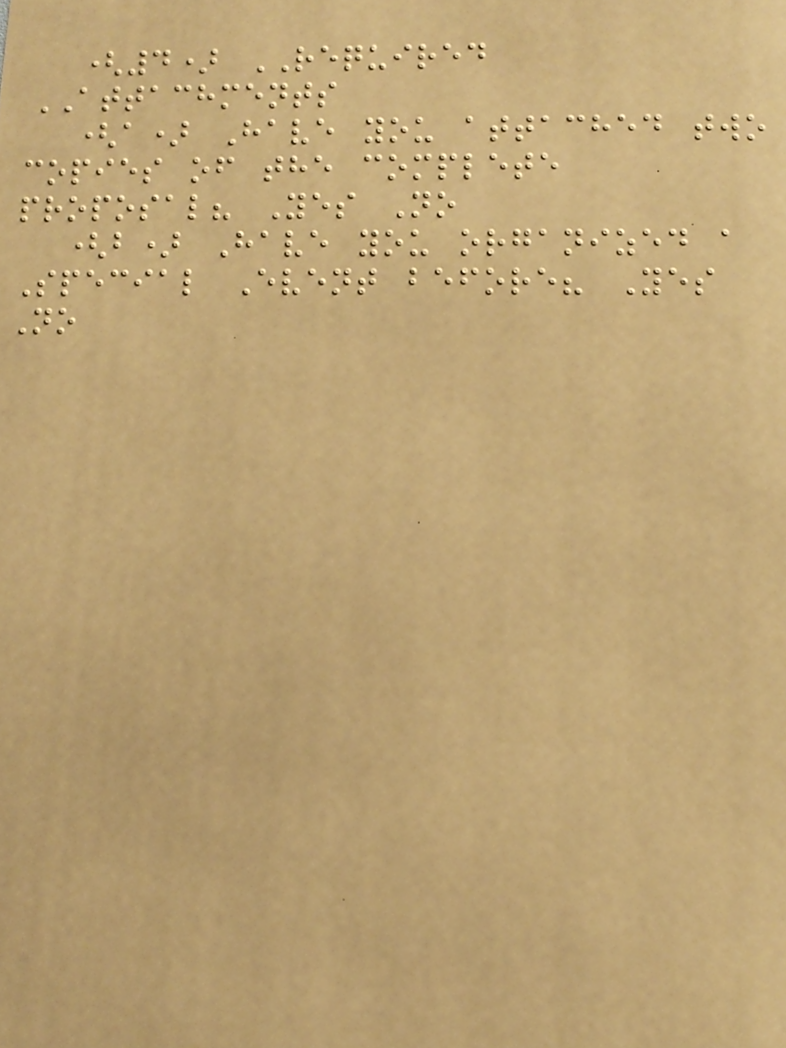(4) REQUIRED
ATTACHMENTS
(a) Have you attached two
copies of the complete
proposal? Yes No
(b) Have you organized a
Special Event before? Yes
No
